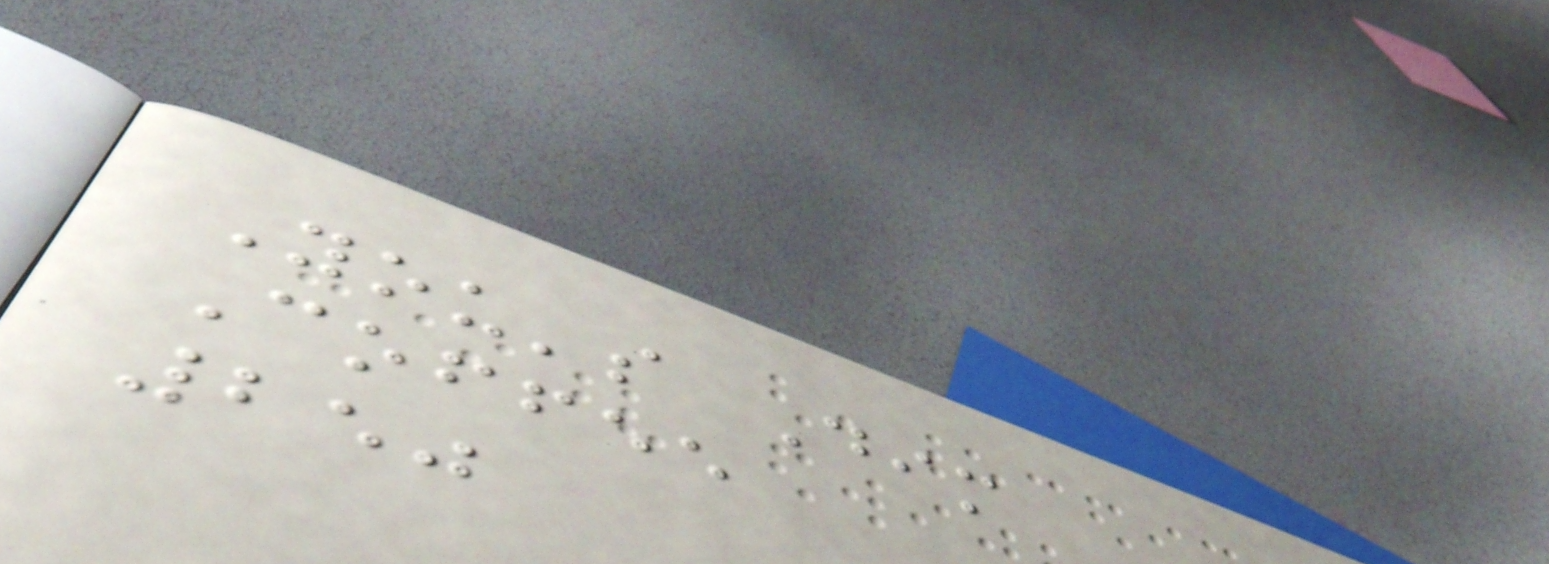You's Dim
Coffee
250
